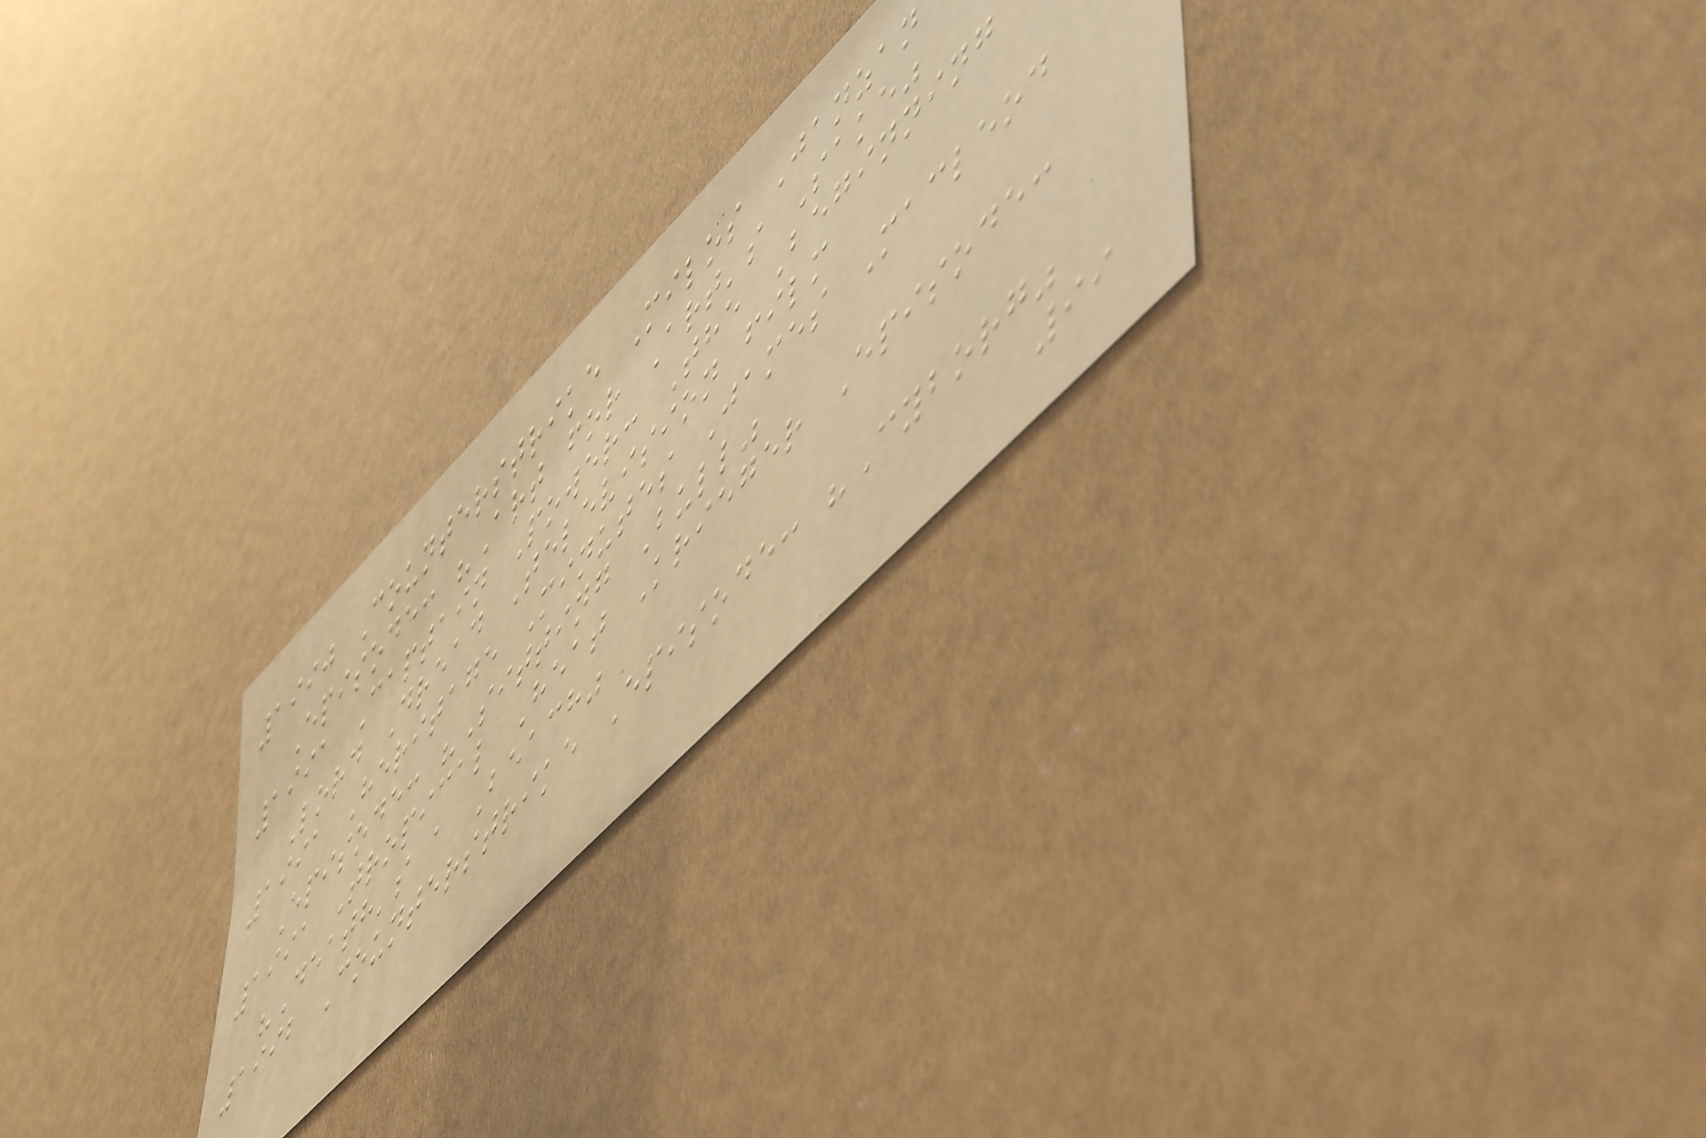1990 Counterstrike Milos Janzan
Episode: "Art for Art's Sake"
1991 Captain Power: The Beginning
Lord Dread Television film
1991 Heritage Minutes James Macleod
Episode: "Sitting Bull"
1991 Tropical Heat Krieger Episode:
"Death's a Beach"
1992 Counterstrike Episode: "Cyborg"
99
